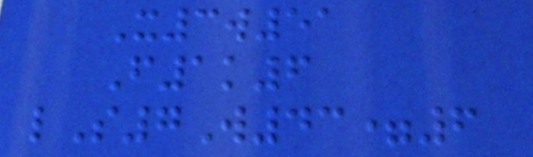X3w51
F1k6
lS7W43=6
